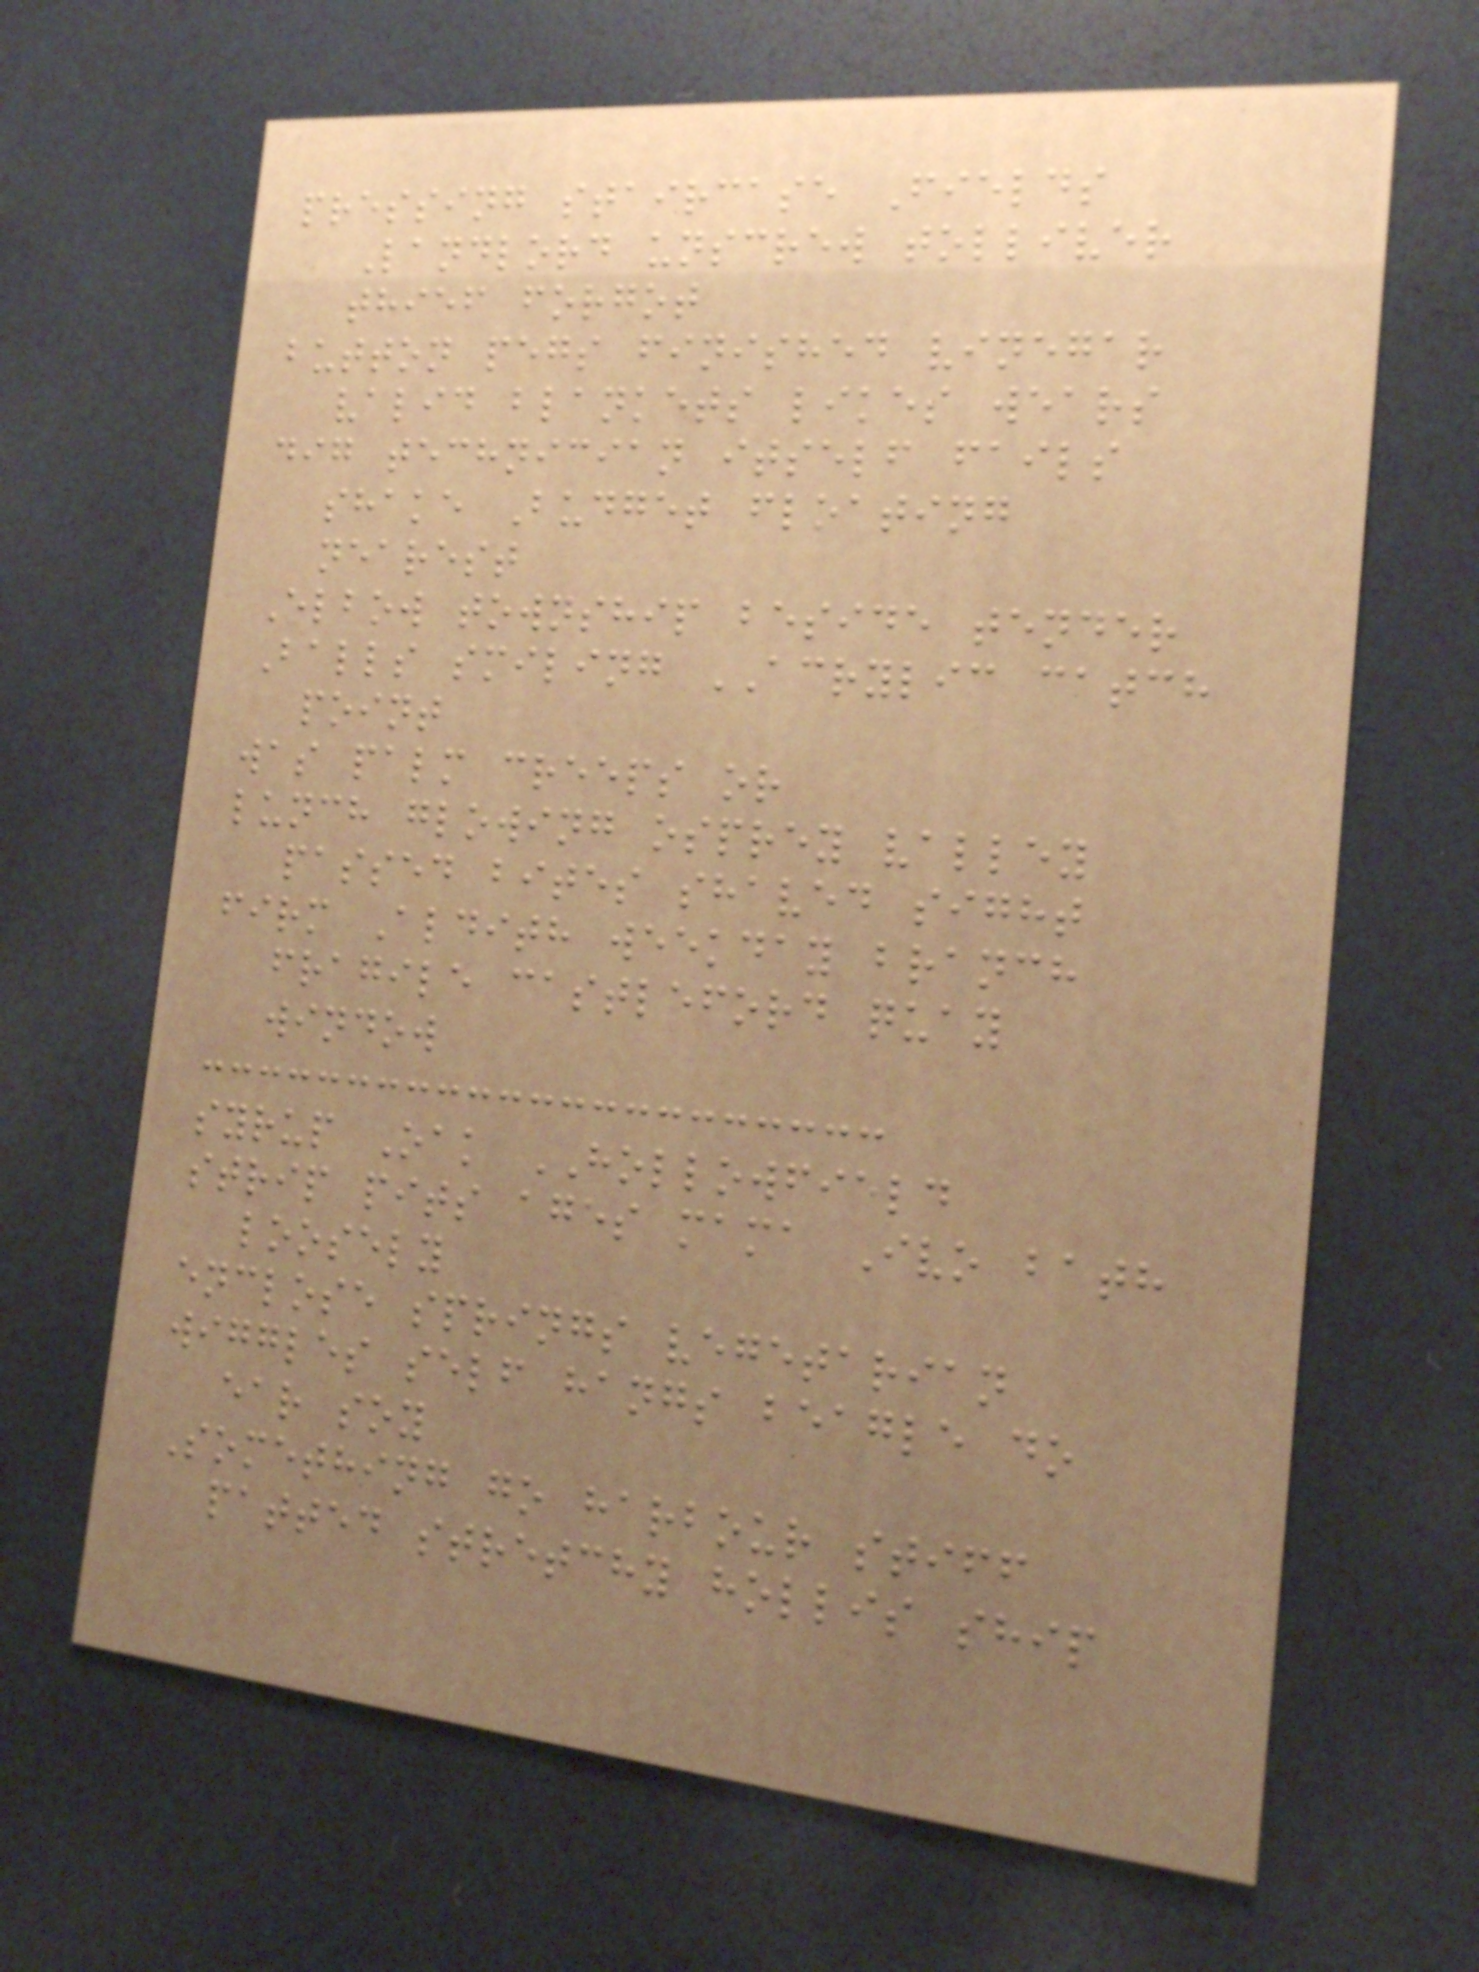pressing staircase Fields
Landlord unscrew tolliver
thief forgot
button pegs finished vinegar
valid blankets likes wears
dig technician itself fails
shake Budget floating
nearest
Elbow township beside tender
Balls smiling ACRYLIC catch
point
was palm creeps or
lunch glowing osprey valley
passed bites shaved sight
firm Aldith weekday branch
fragile castleford quay
window
syrup Oak HOLLOWFIELD
strip pits ages mama Ivo bath
loosely
enclose springs vegetarian
wiggles self hangs beagle do
ear soy
Something go harbour stiff
patted stretchy hollis ship
